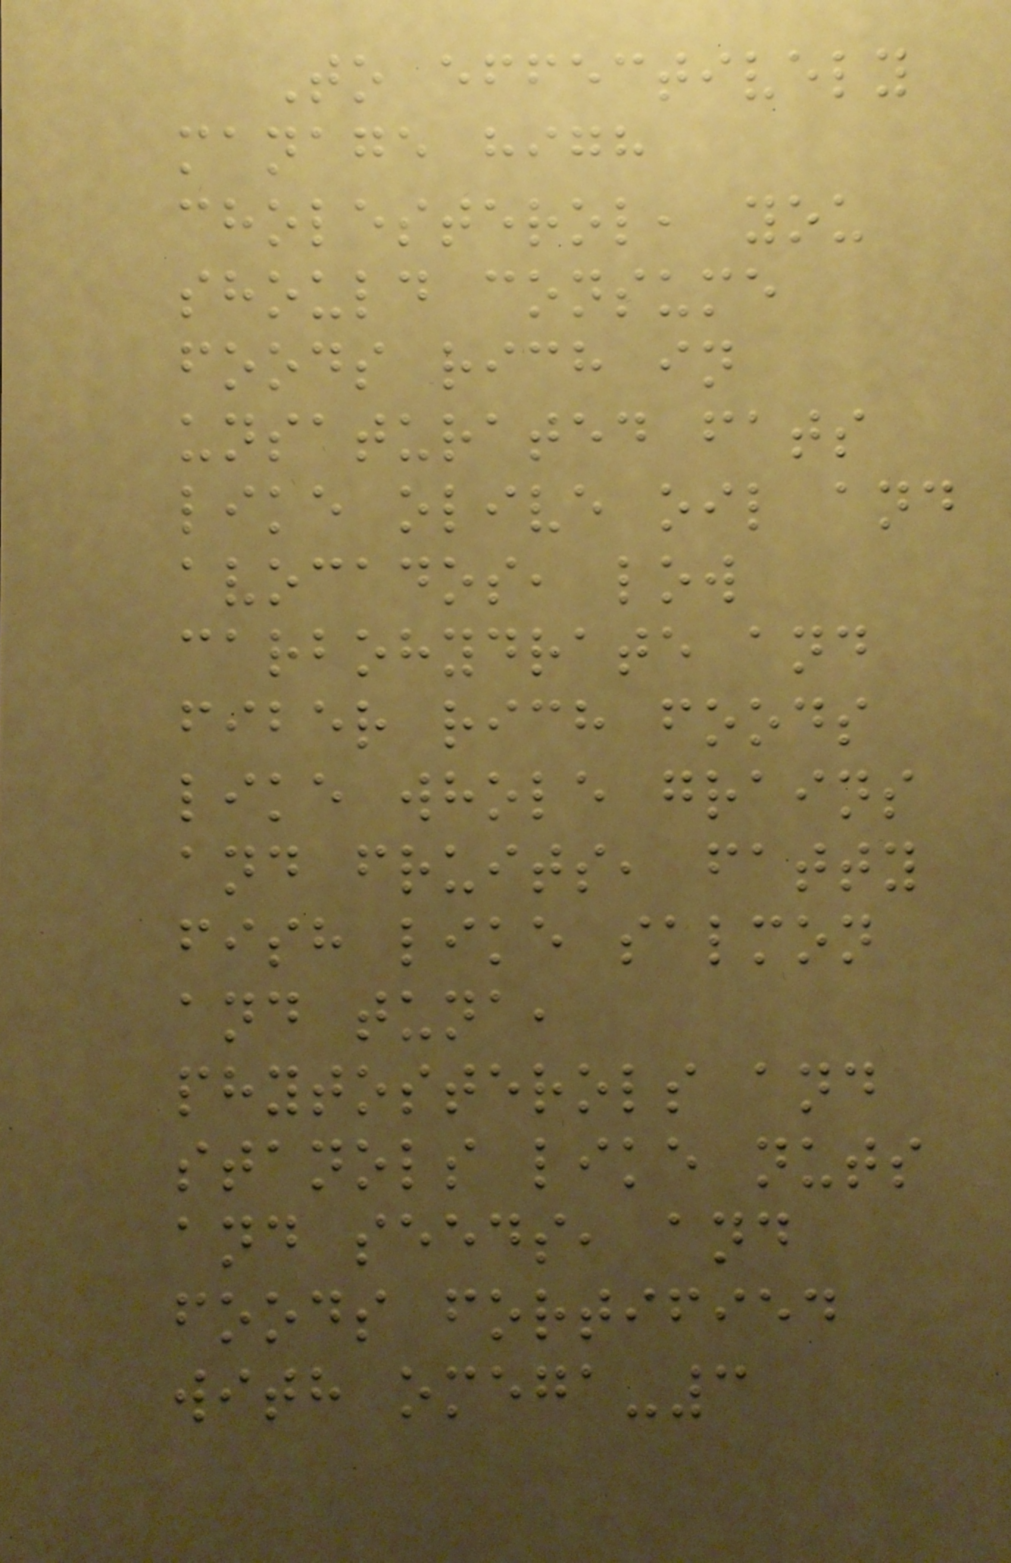To effectively
manage high
cholesterol, you
should consume
foods rich in
unsaturated fats
like olive oil and
avocados, low
carbohydrate and
fiber rich foods
like whole grains
and fruits, fatty
fish like salmon
and tuna,
phytosterols and
stanols like nuts
and seeds, and
foods fortified
with omega-3
